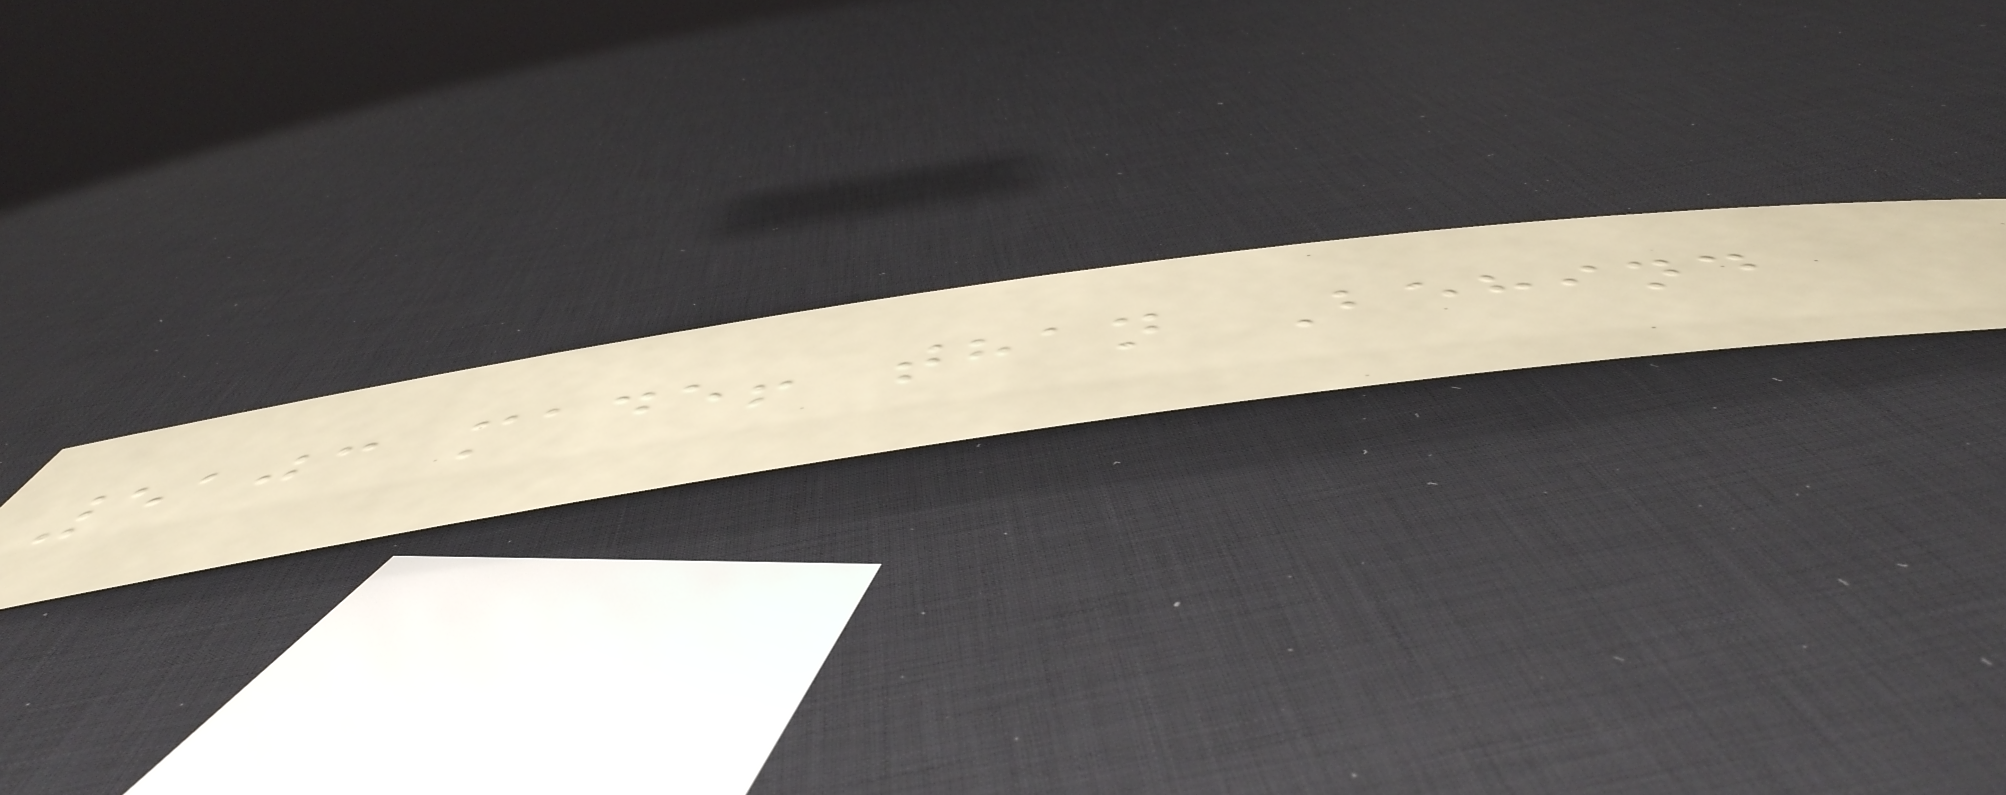5103 made! than Behind
